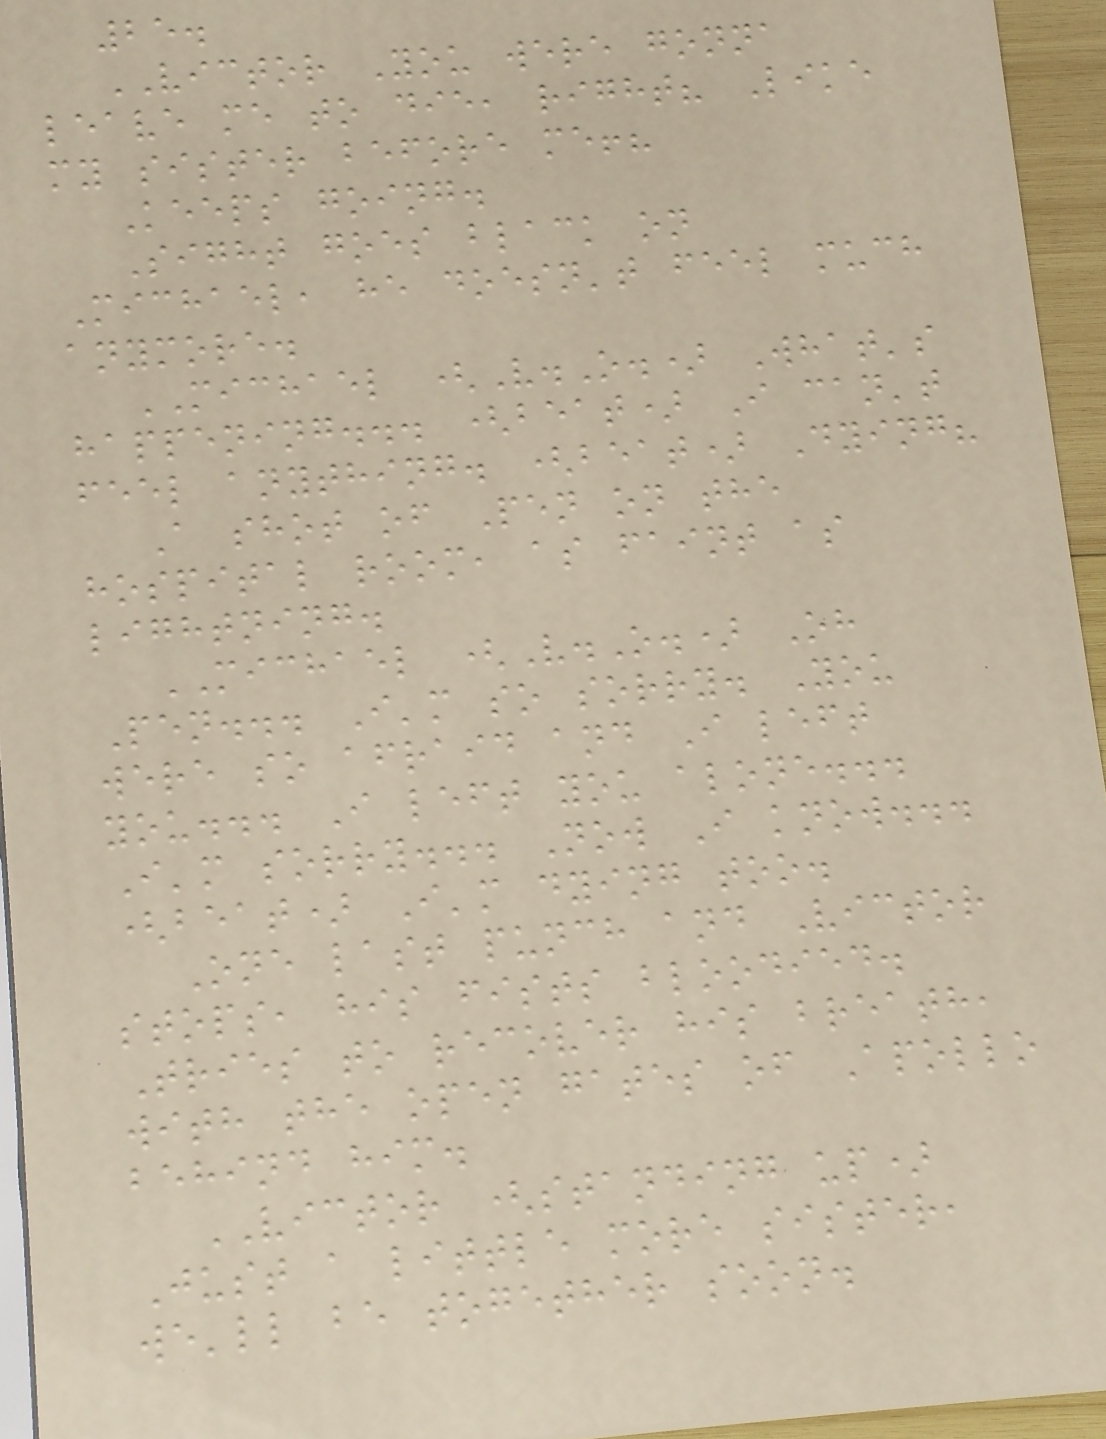25.
VICTOR You were gonna
leave me to die, right? Like
my sister before me!?
Keeps going.
Sight goes black on
Michael, he doesn't feel much
anymore.
MICHAEL (V.O.) What's
happening... (beat) I can't
feel anything. (beat) Dying?
A shot of Pen on the
hospital room, as faint as
lightning.
MICHAEL (V.O.) Oh
Pen... I'm so sorry. You
were so afraid and I left
you... I left you alone...
I'm sorry... Now I know...
(beat) I'm dying too.
One last punch and Victor
stops, his fists bloodied.
Tries to recover his breath,
with the open gates of Apollo
behind him.
VICTOR (standing up)
Just a little more sister,
we'll be together soon.
